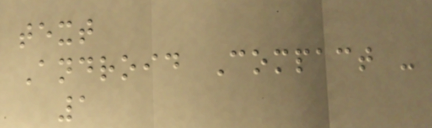text
Android Compact -
1
